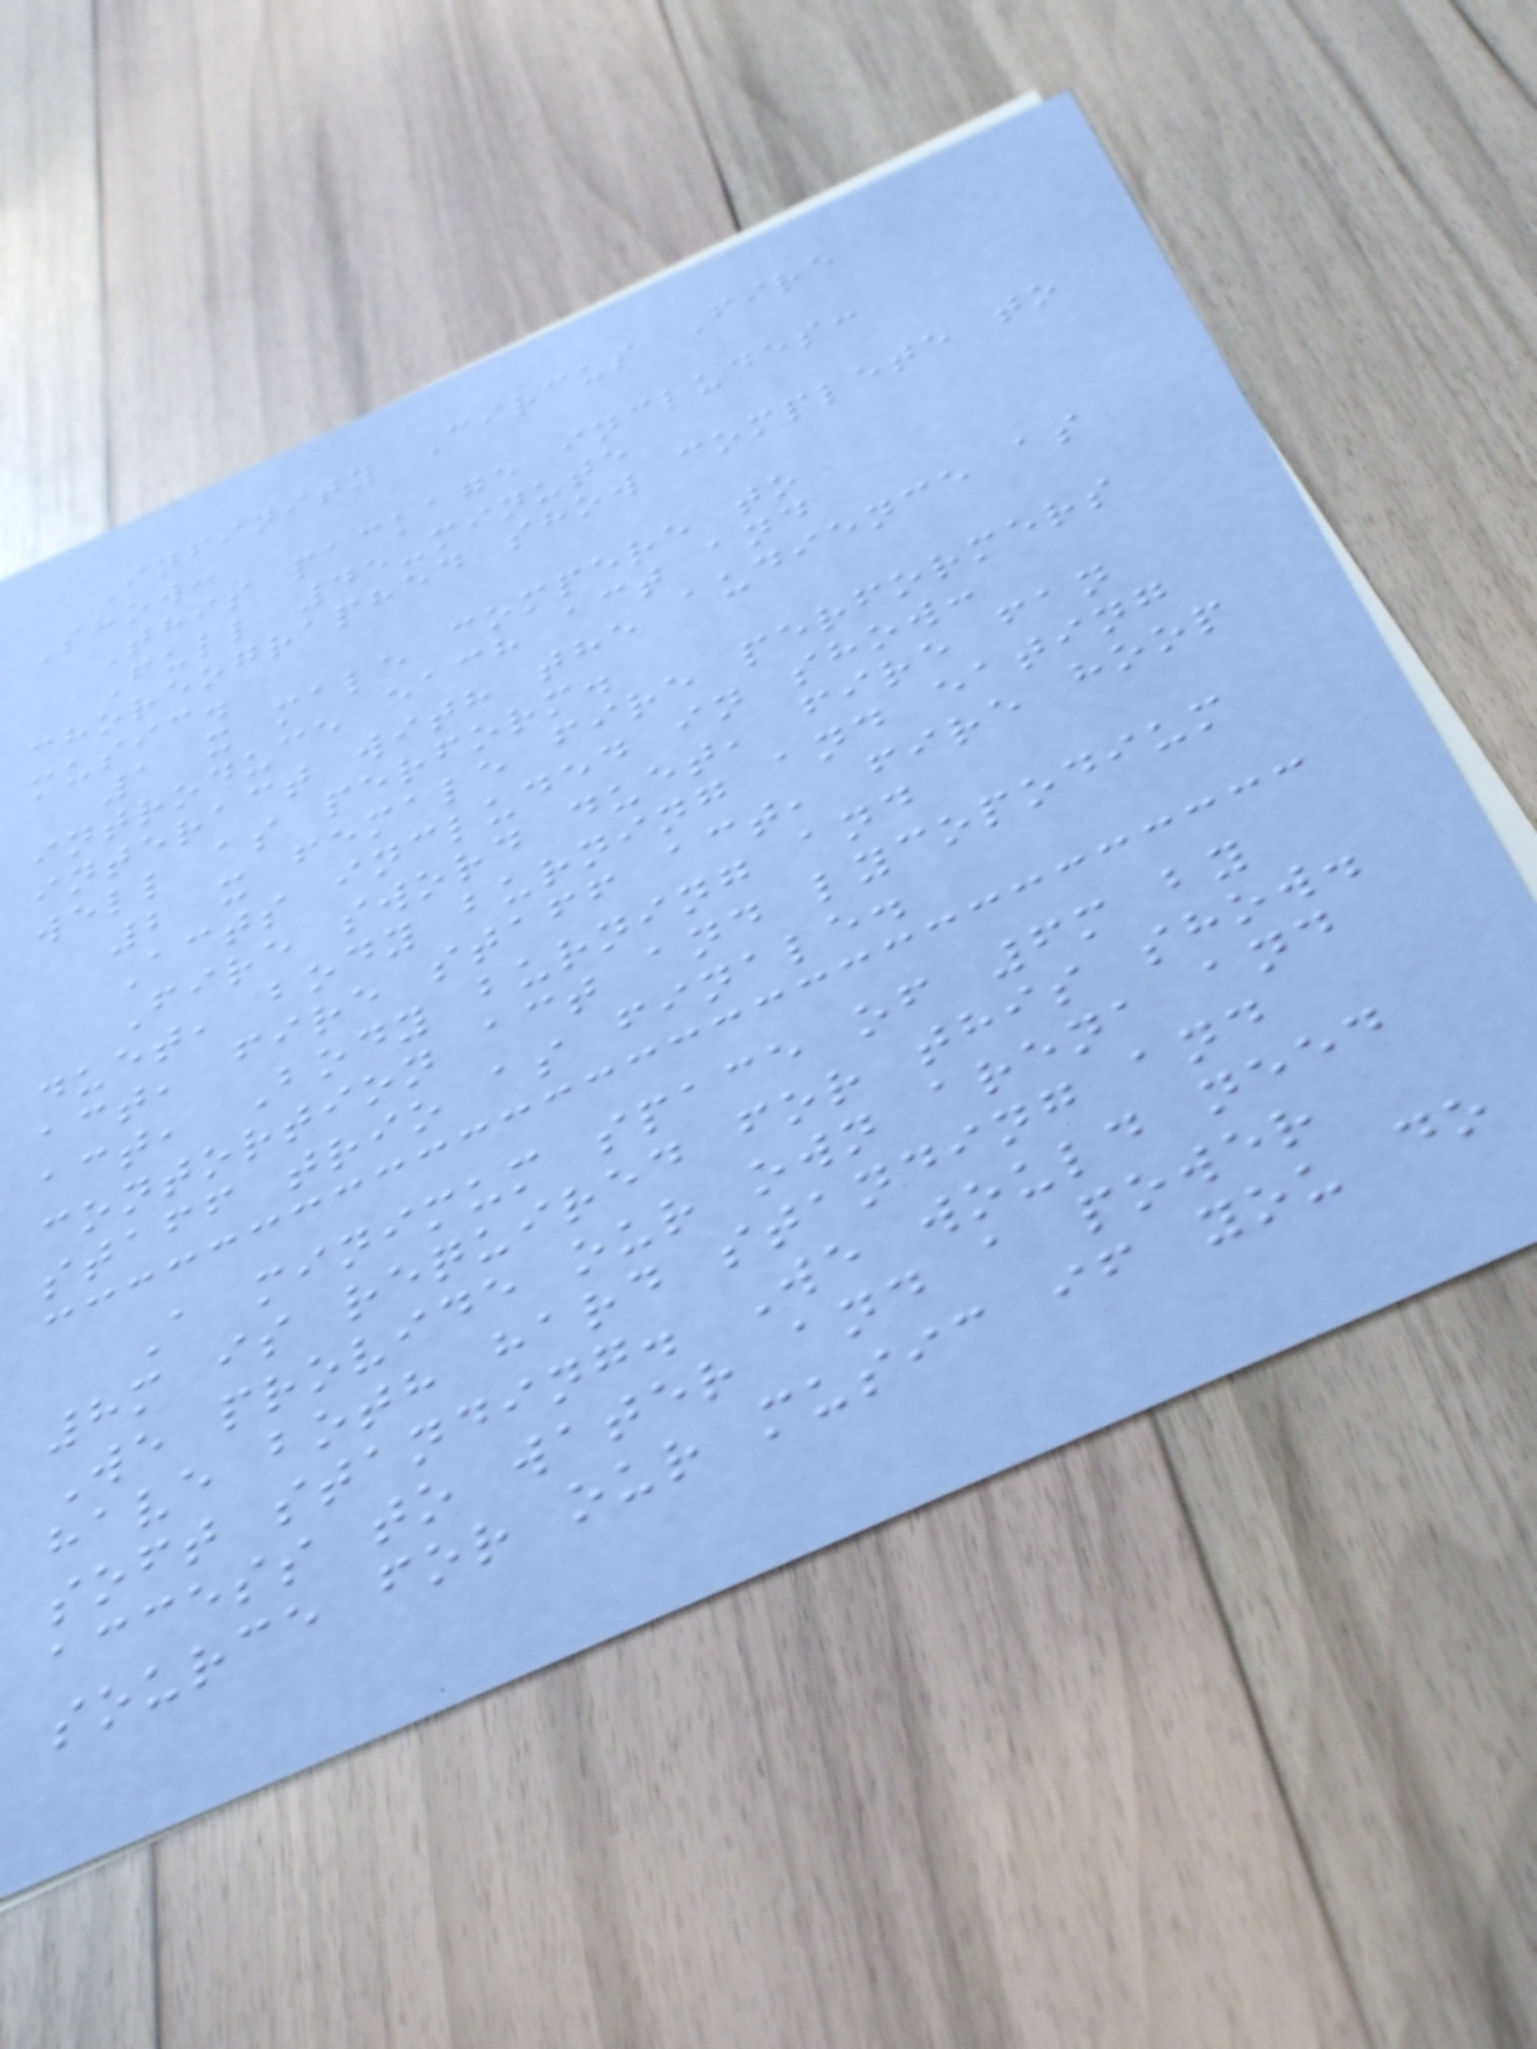Infinity Circus Fire
Show:
This package includes:
Full 45-minute
choreographed show complete to
music.
1 x male compere to
introduce each act and
interact with the audience as
well as perform.
2 x female fire performers
Acts included in show:
Fire sword duet, fire fan
duet, body burning and eating
act, fire staff act, fire hoop
act, Body burning and
contortion act and lycopodium
staff trio as finale.
A minimum space of 6m by
8m is required for this show.
We provide our own arena and
have both hard standing and
soft standing. We would need
access to water and a power
source for our music if you do
